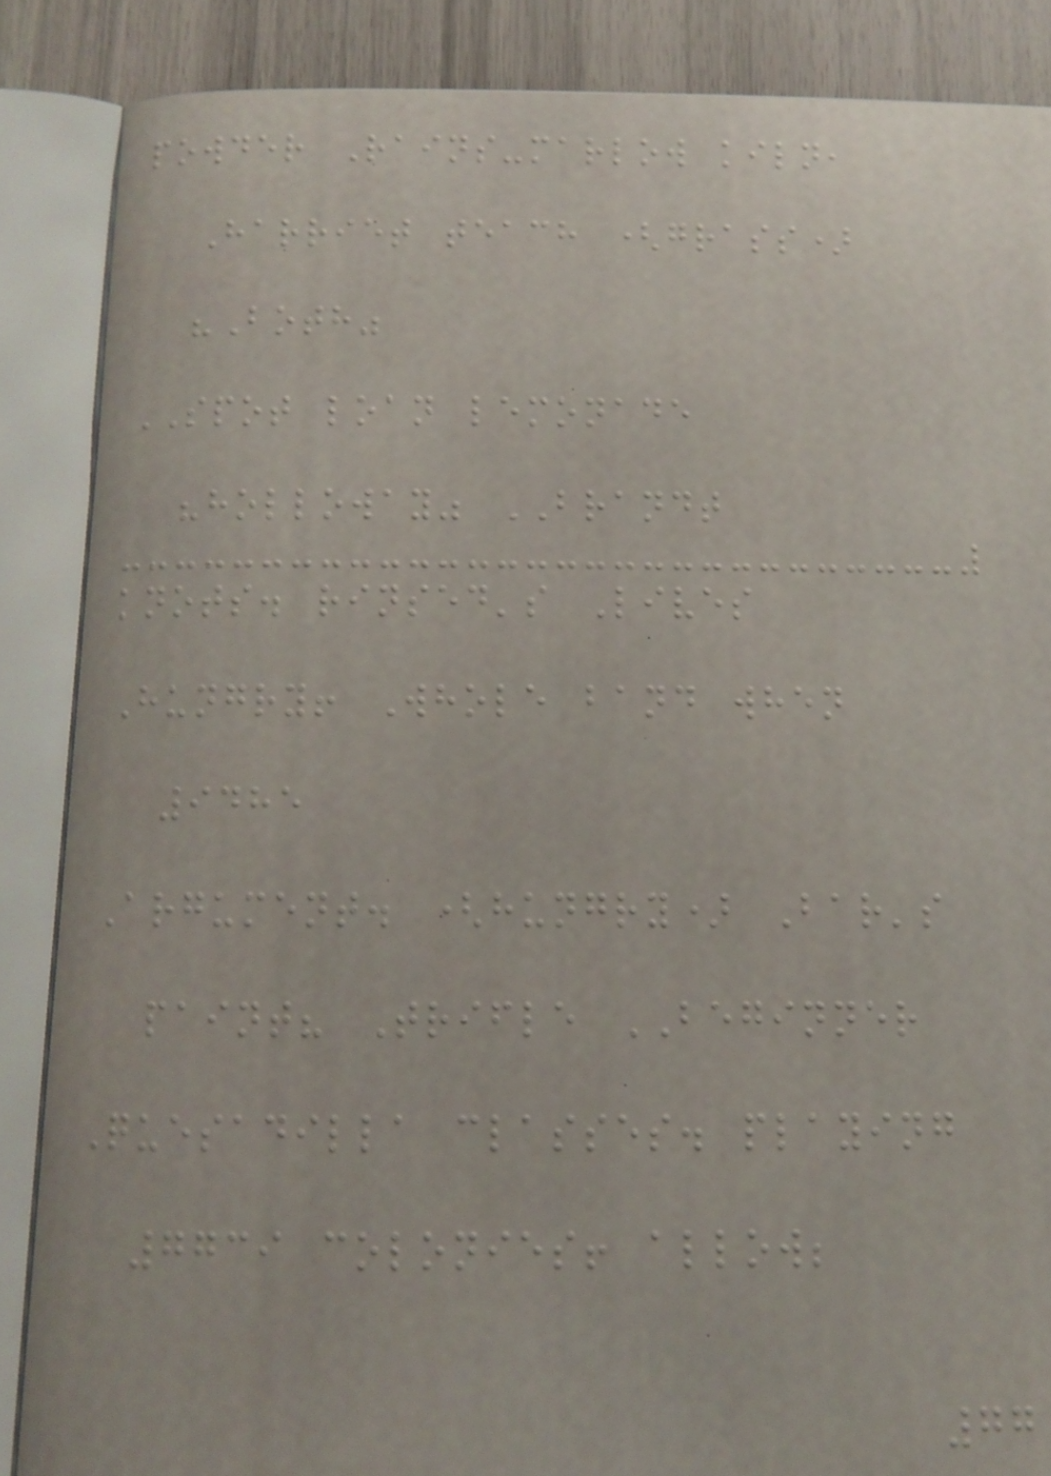powder Rains-marlow kiln,
Harriet teach (grass)
"Both"
SPOT loan lemonade
"holloway" BRANDT
knots. rinsed's Lives
Hungry! Whole band when
9485
Argument. (hungry) Bar's
paint? Trifle BEGINNER
Quesadilla classes. playing
7739 colonies! allow;
77
